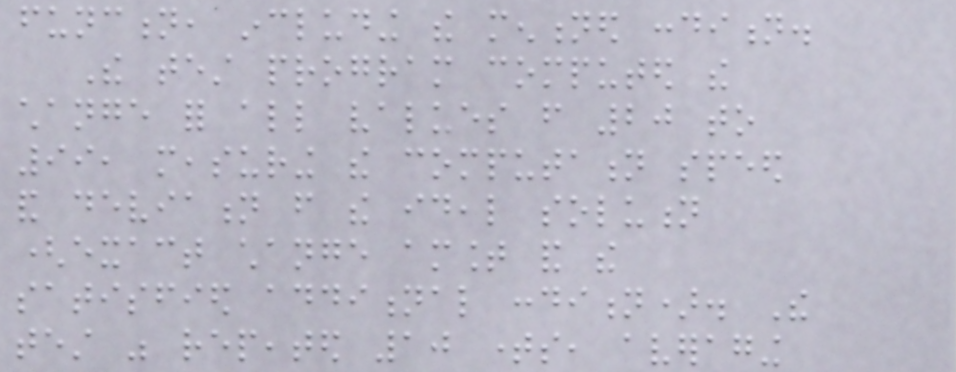function, including the mentioned condition.
The test program computed the
change for all values from 20 to
99, measuring the computation speed
and deviation from the ideal solution
(exact change amount and the
satisfied additional condition). The
test was repeated 10 times, averaging
